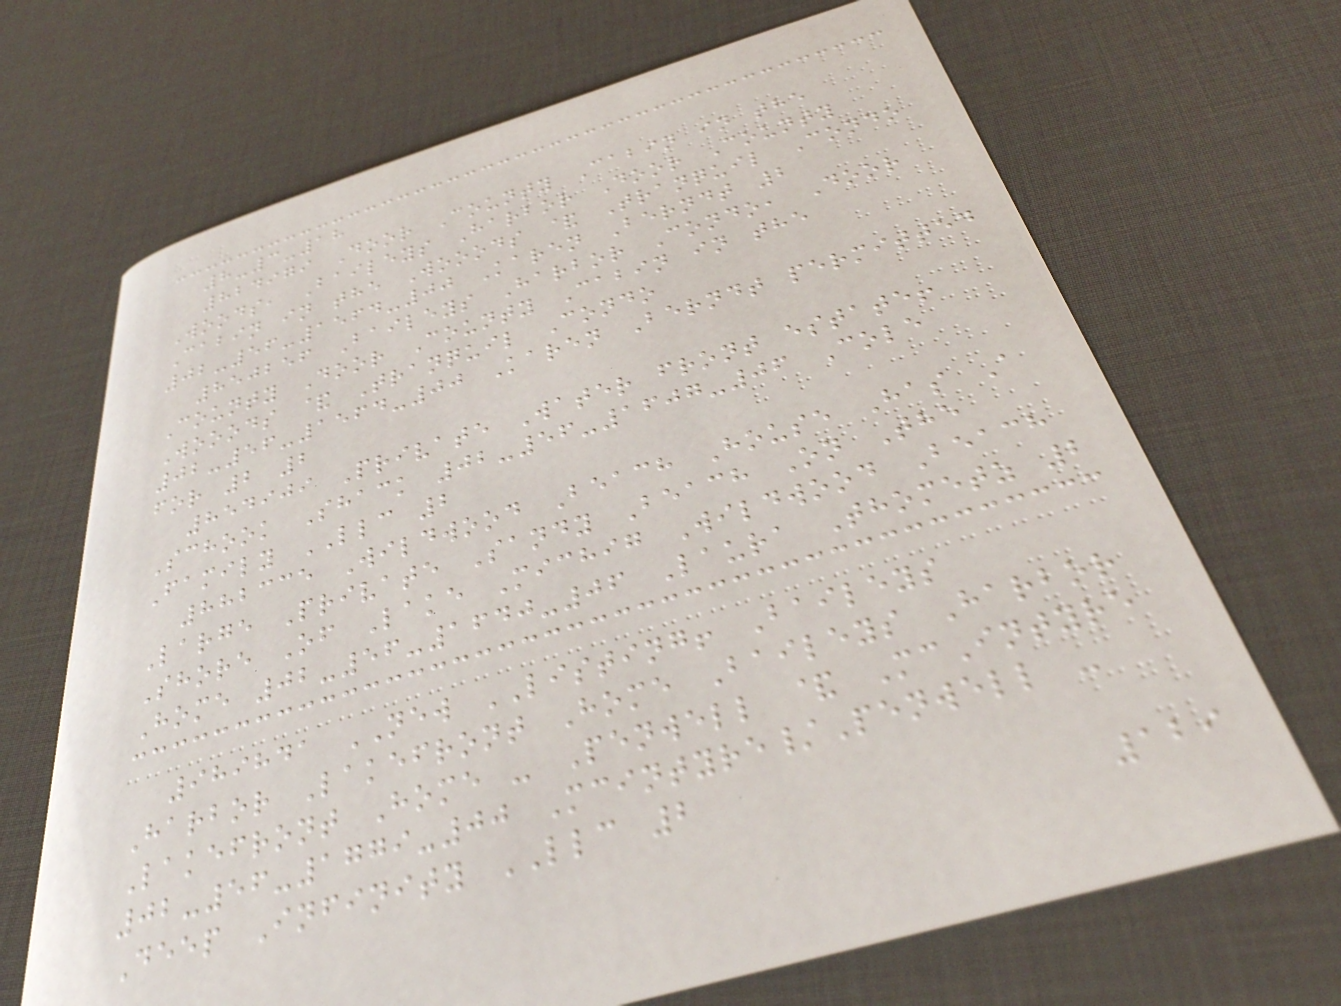8-3-18
824979 Door County Cabin in the
Woods, Baileys Harbor Door County
Cabin in the Wooods & Tranquil Condo
02-56-1564-00 Karen Berndt 2
850256 Baileys Harbor Condo, Door
County Door County Cabin in the
Wooods & Tranquil Condo
02-56-1564-00 Karen Berndt permitted
for 2 2
854909 Private Water front estate!
Schook Shack 02-56-1607-06 Cole
Family LLC 2
882335 Wildwood Beach House Has A
Large Private Sandy Beach On The
Shore Of Lake Michig Wildwood Beach
Home 02-56-1640-06 Laura Thometz 2
989841 NEW LISTING! Baileys
Harbor Lakefront Home Baileys Harbor
Lakefront Home - Penwell & McIntyre
02-56-1779-00 Mcintyre/Penwell -
Deep Infinity LLC 2
129
